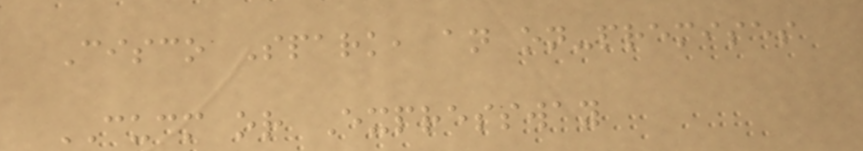Cisco Spark, an on-premises
CUCM or Expressway
